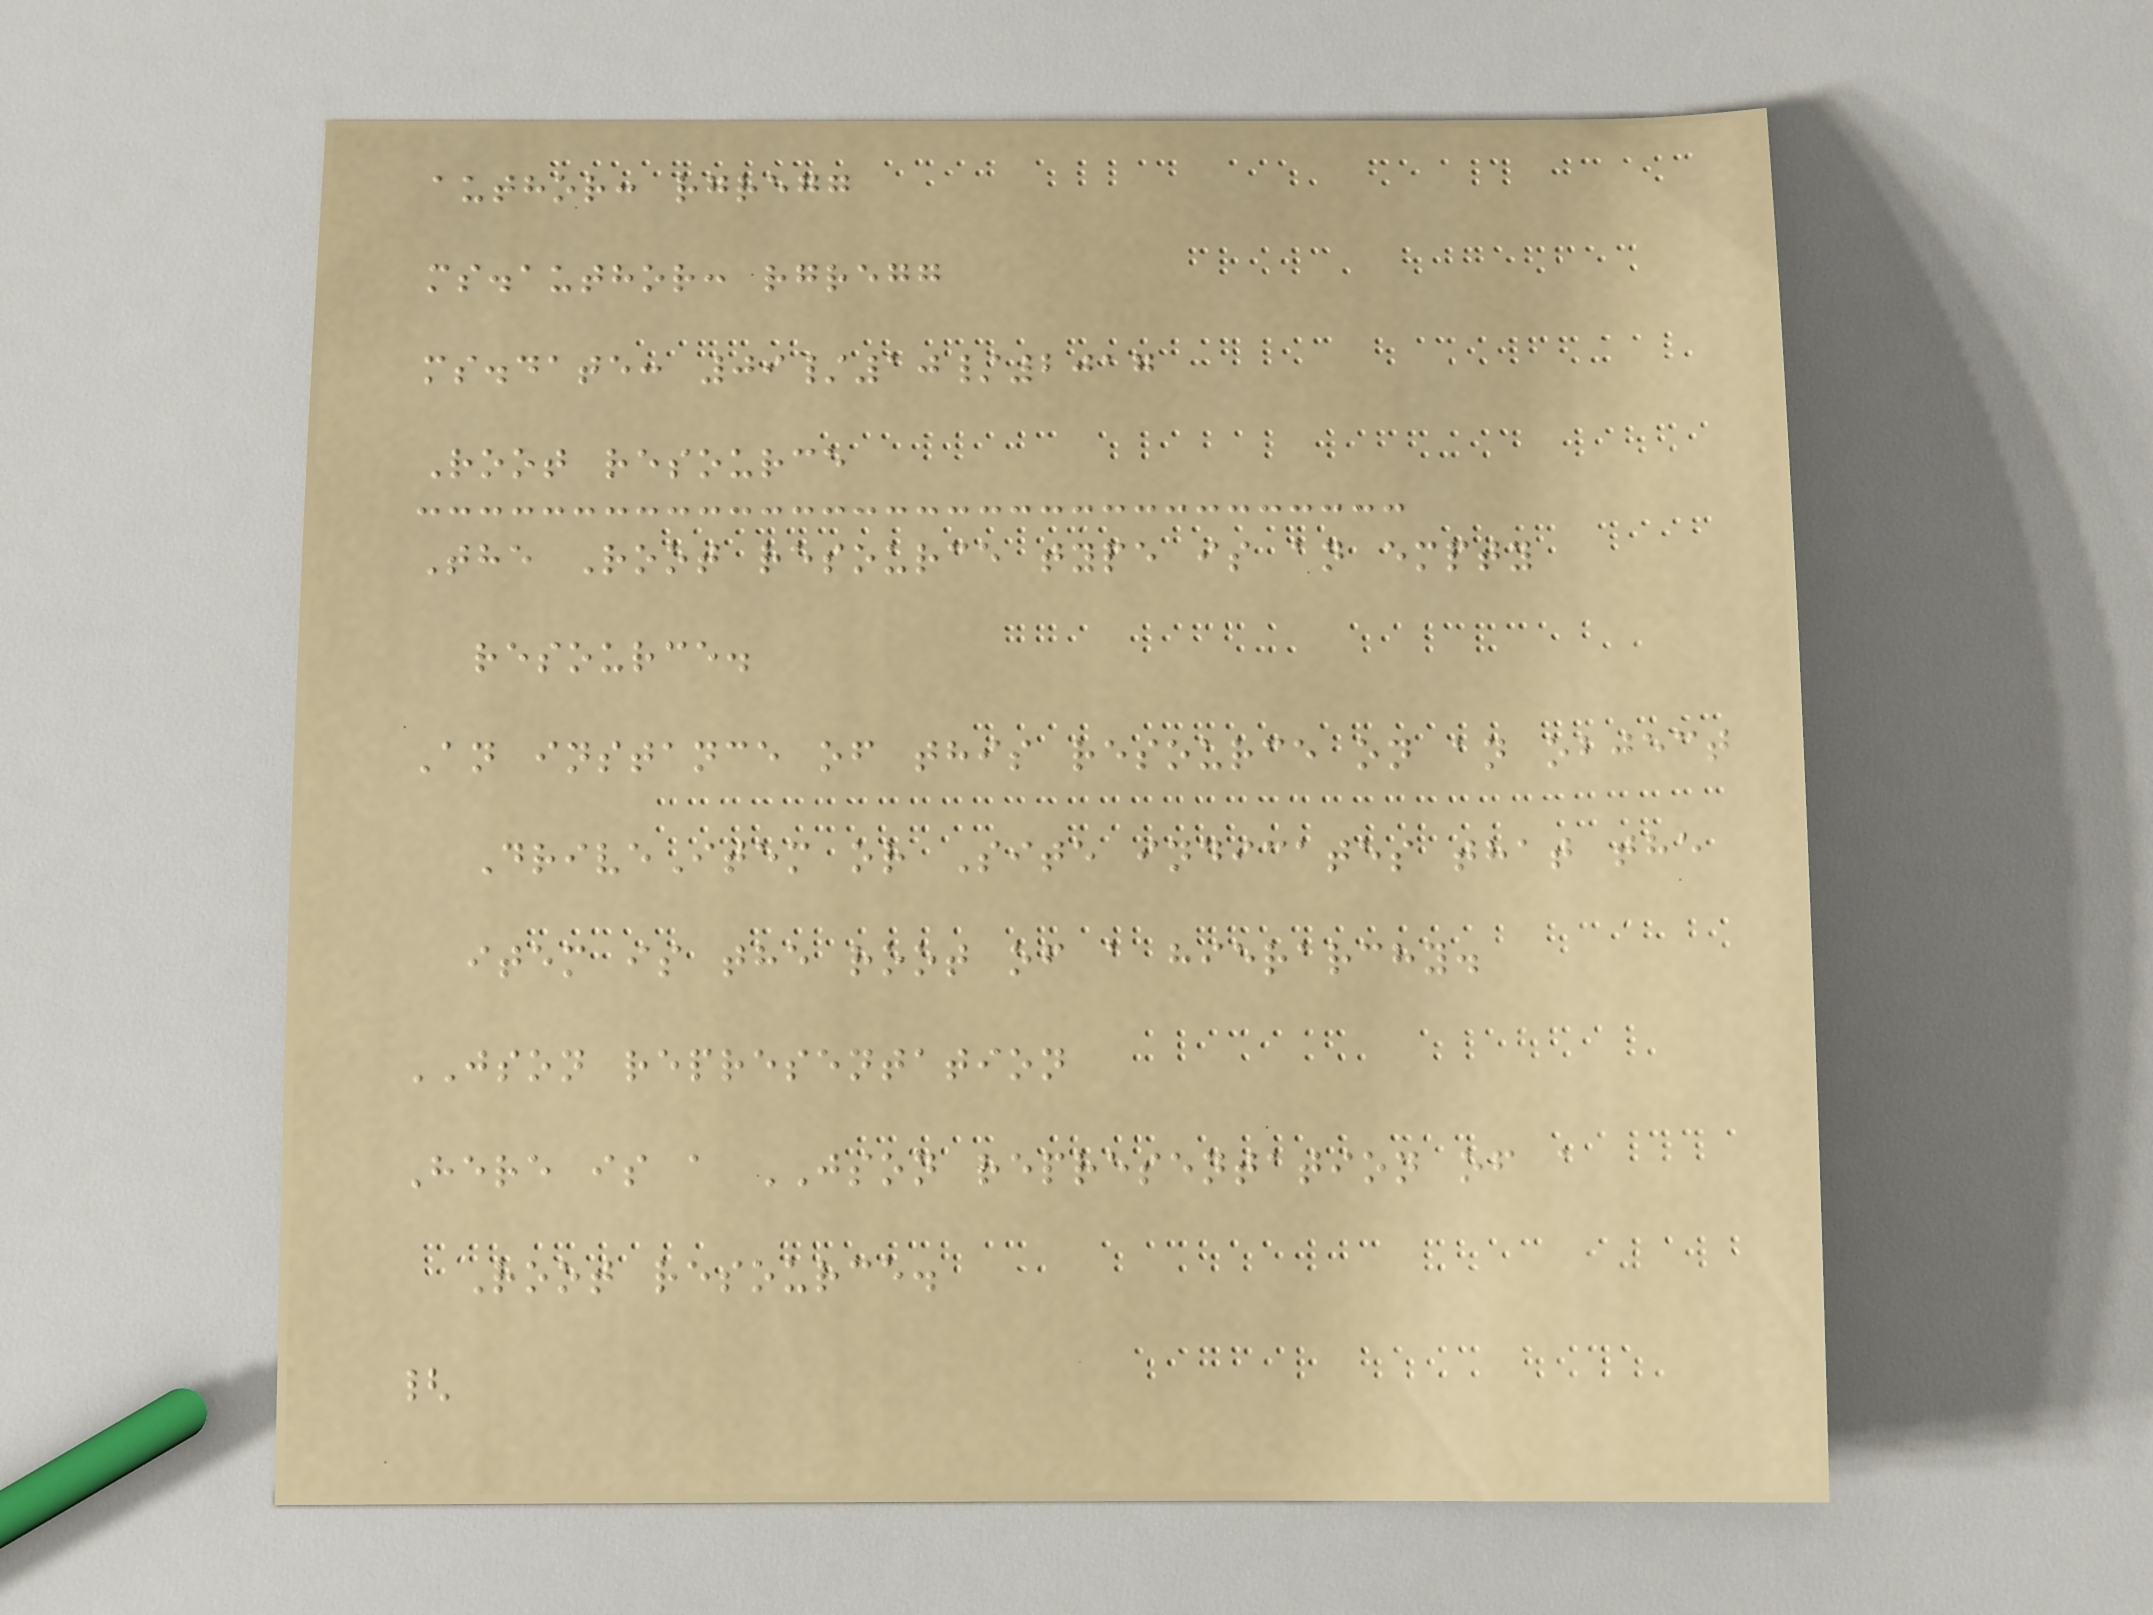author: rgregg
ms.author: rgregg
ms.date: 09/10/2017
Root resource
The Root resource type is an empty
resource.
An instance of this resource on an object
DriveItem or Site indicates that the
item is the root of a hierarchy.
JSON representation
Here is a JSON representation of a
Root resource.
{
